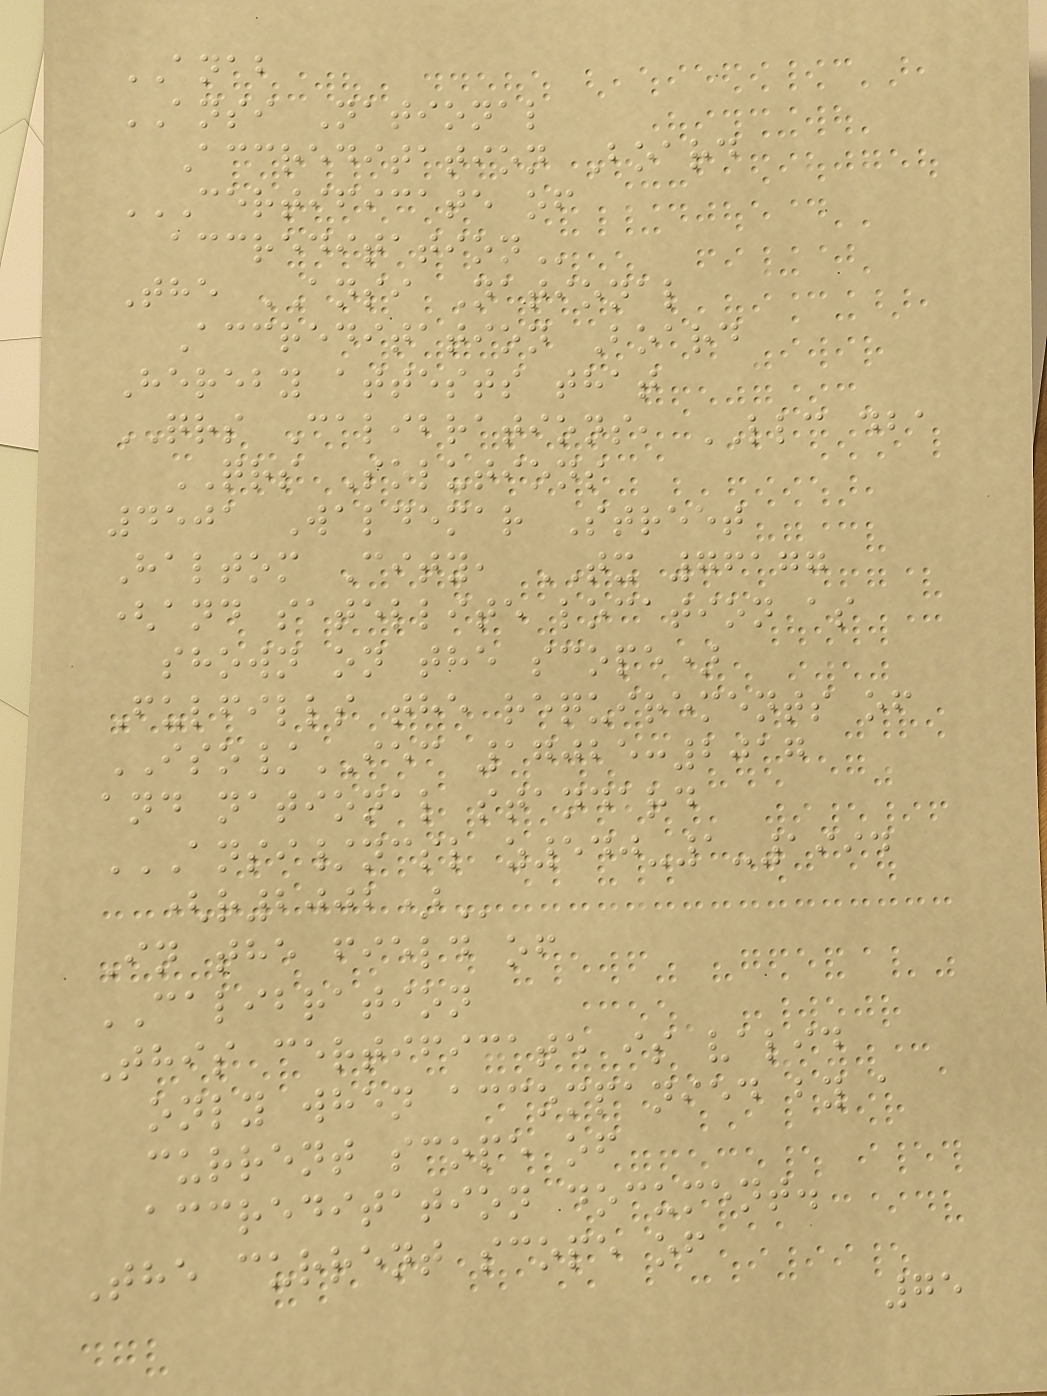ANAB
ANSI National
Accreditation Board
CERTIFICATE OF
ACCREDITATION
The ANSI National
Accreditation Board
Hereby attests that
QRS Calibrations, LLC dba
QRS Solutions
4501 Waldemar Street
Haltom City, TX 76177
(and satellite location as
shown on the scope)
Fulfills the requirements of
ISO/IEC 17025:2017
and national standard
ANSI/NCSL Z540-1-1994
(R2002)
In the field of
CALIBRATION
This certificate is valid
only when accompanied by a
current scope of
accreditation document.
The current scope of
75
